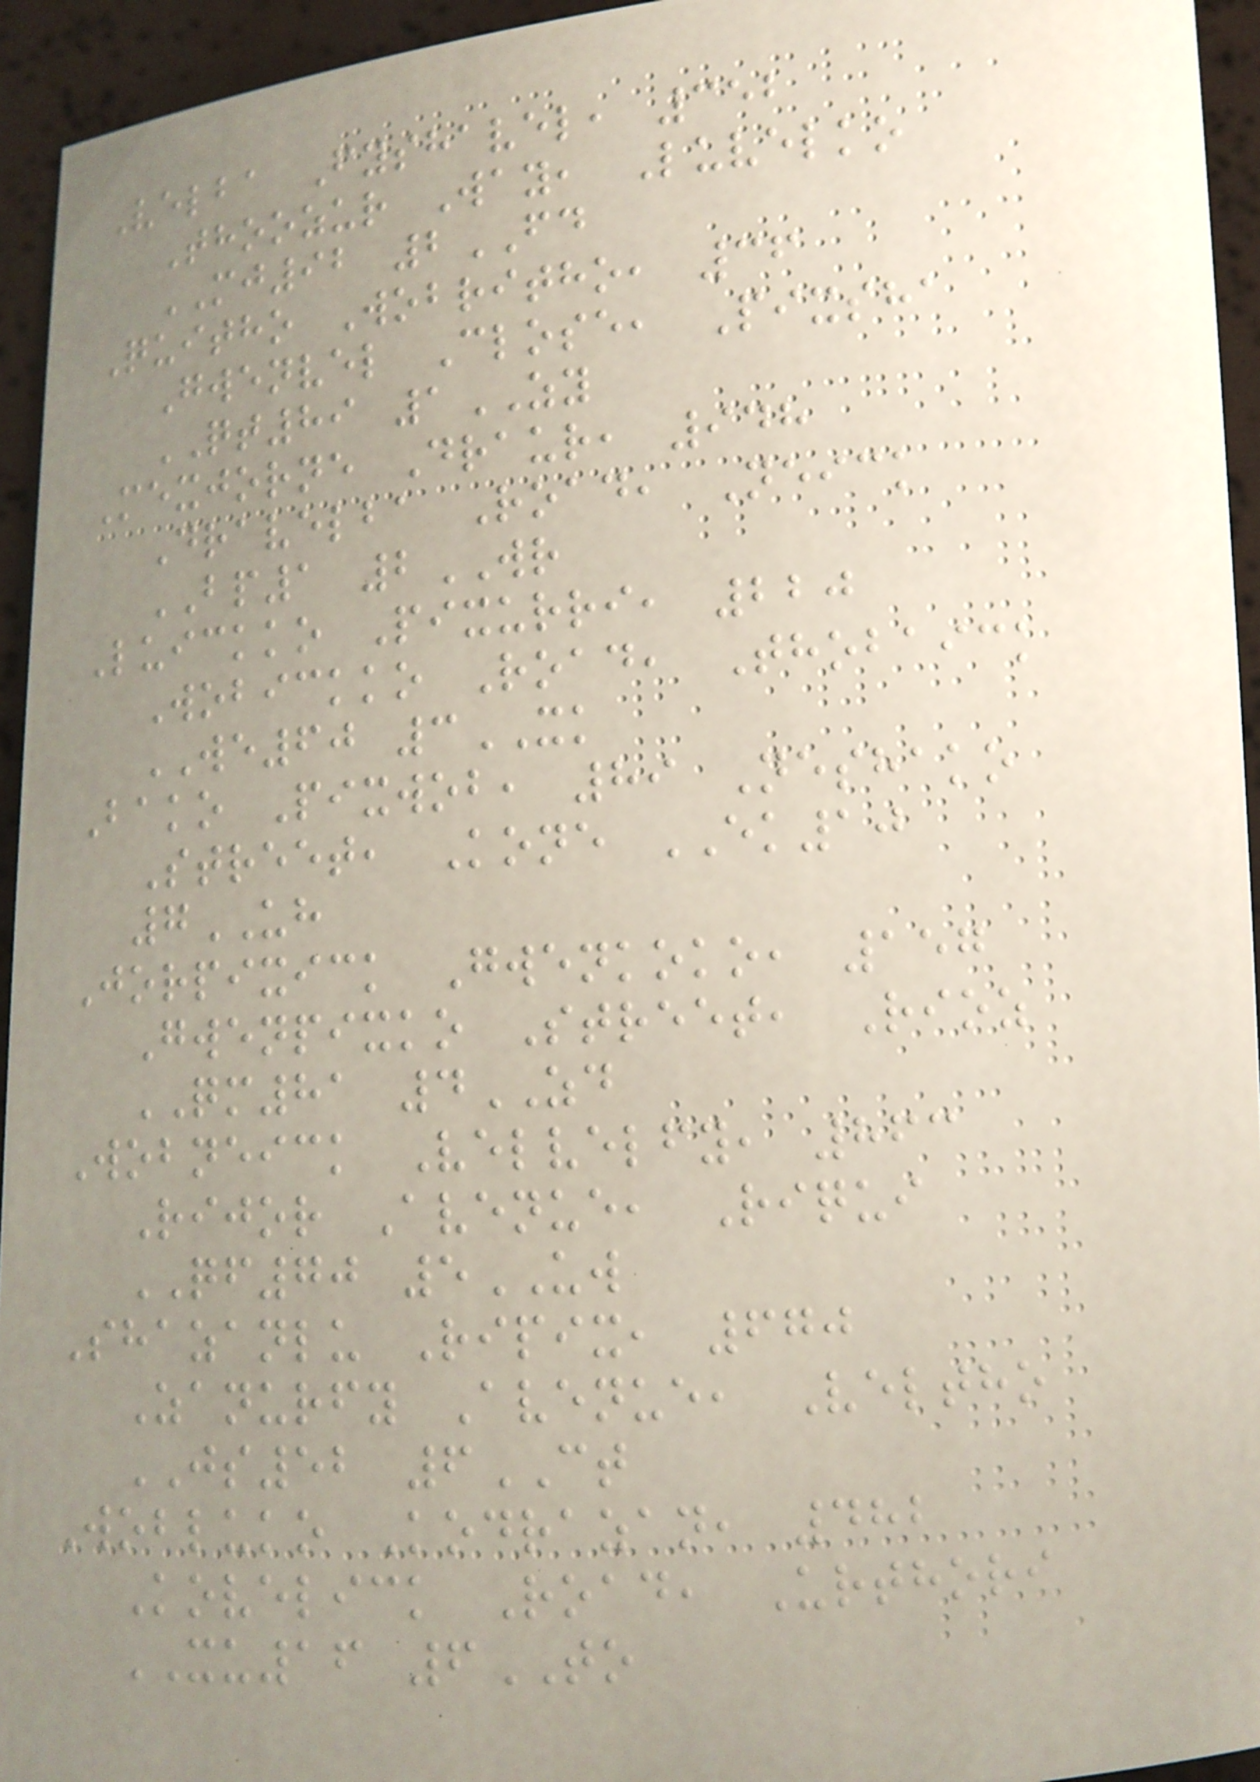Velba Fyshavel, 352
Thoozur Way, Luvelko
MJ92 2FD
Quitho Wobritho, 36
Gwenvel Close, Pixsha
QT89 1ZY
Mexjorne Draur, 948
Dravelba Road, Neick
BP1 2WR
Luickko Pixurri, 220
Wobickko Road, Thobaick
WE60 3XK
Bako Pixwob, 89 Neshako
Street, Kone EK10
7UH
Jorpixick Gwenkoko, 157
Gwenpixko Street, Rioz
QM81 4ZD
Wobneick Velvelfy, 863
Rijor Avenue, Riqui
QF70 5UW
Shazanlu Ripix, 670
Zanurfy Avenue, Veltho
JS52 6CT
Wobluko Kodrazan, 482
Kovelick Road, Urthori
XU16 6TO
